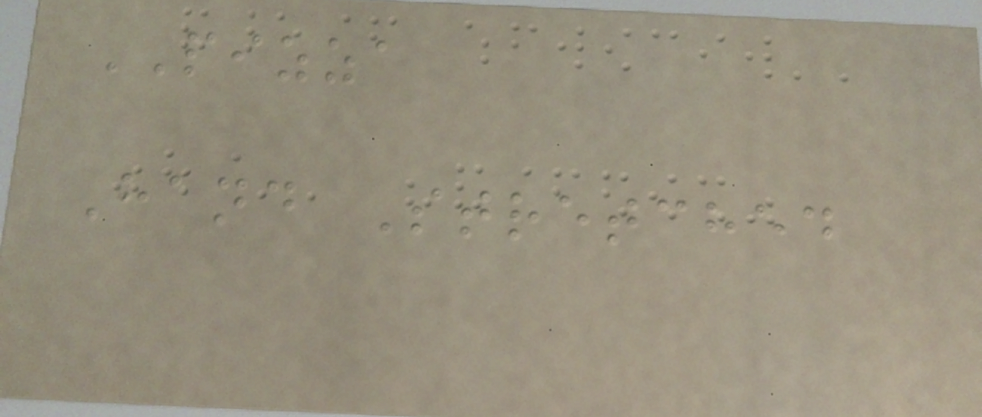PIZZA
Hand Stretched
